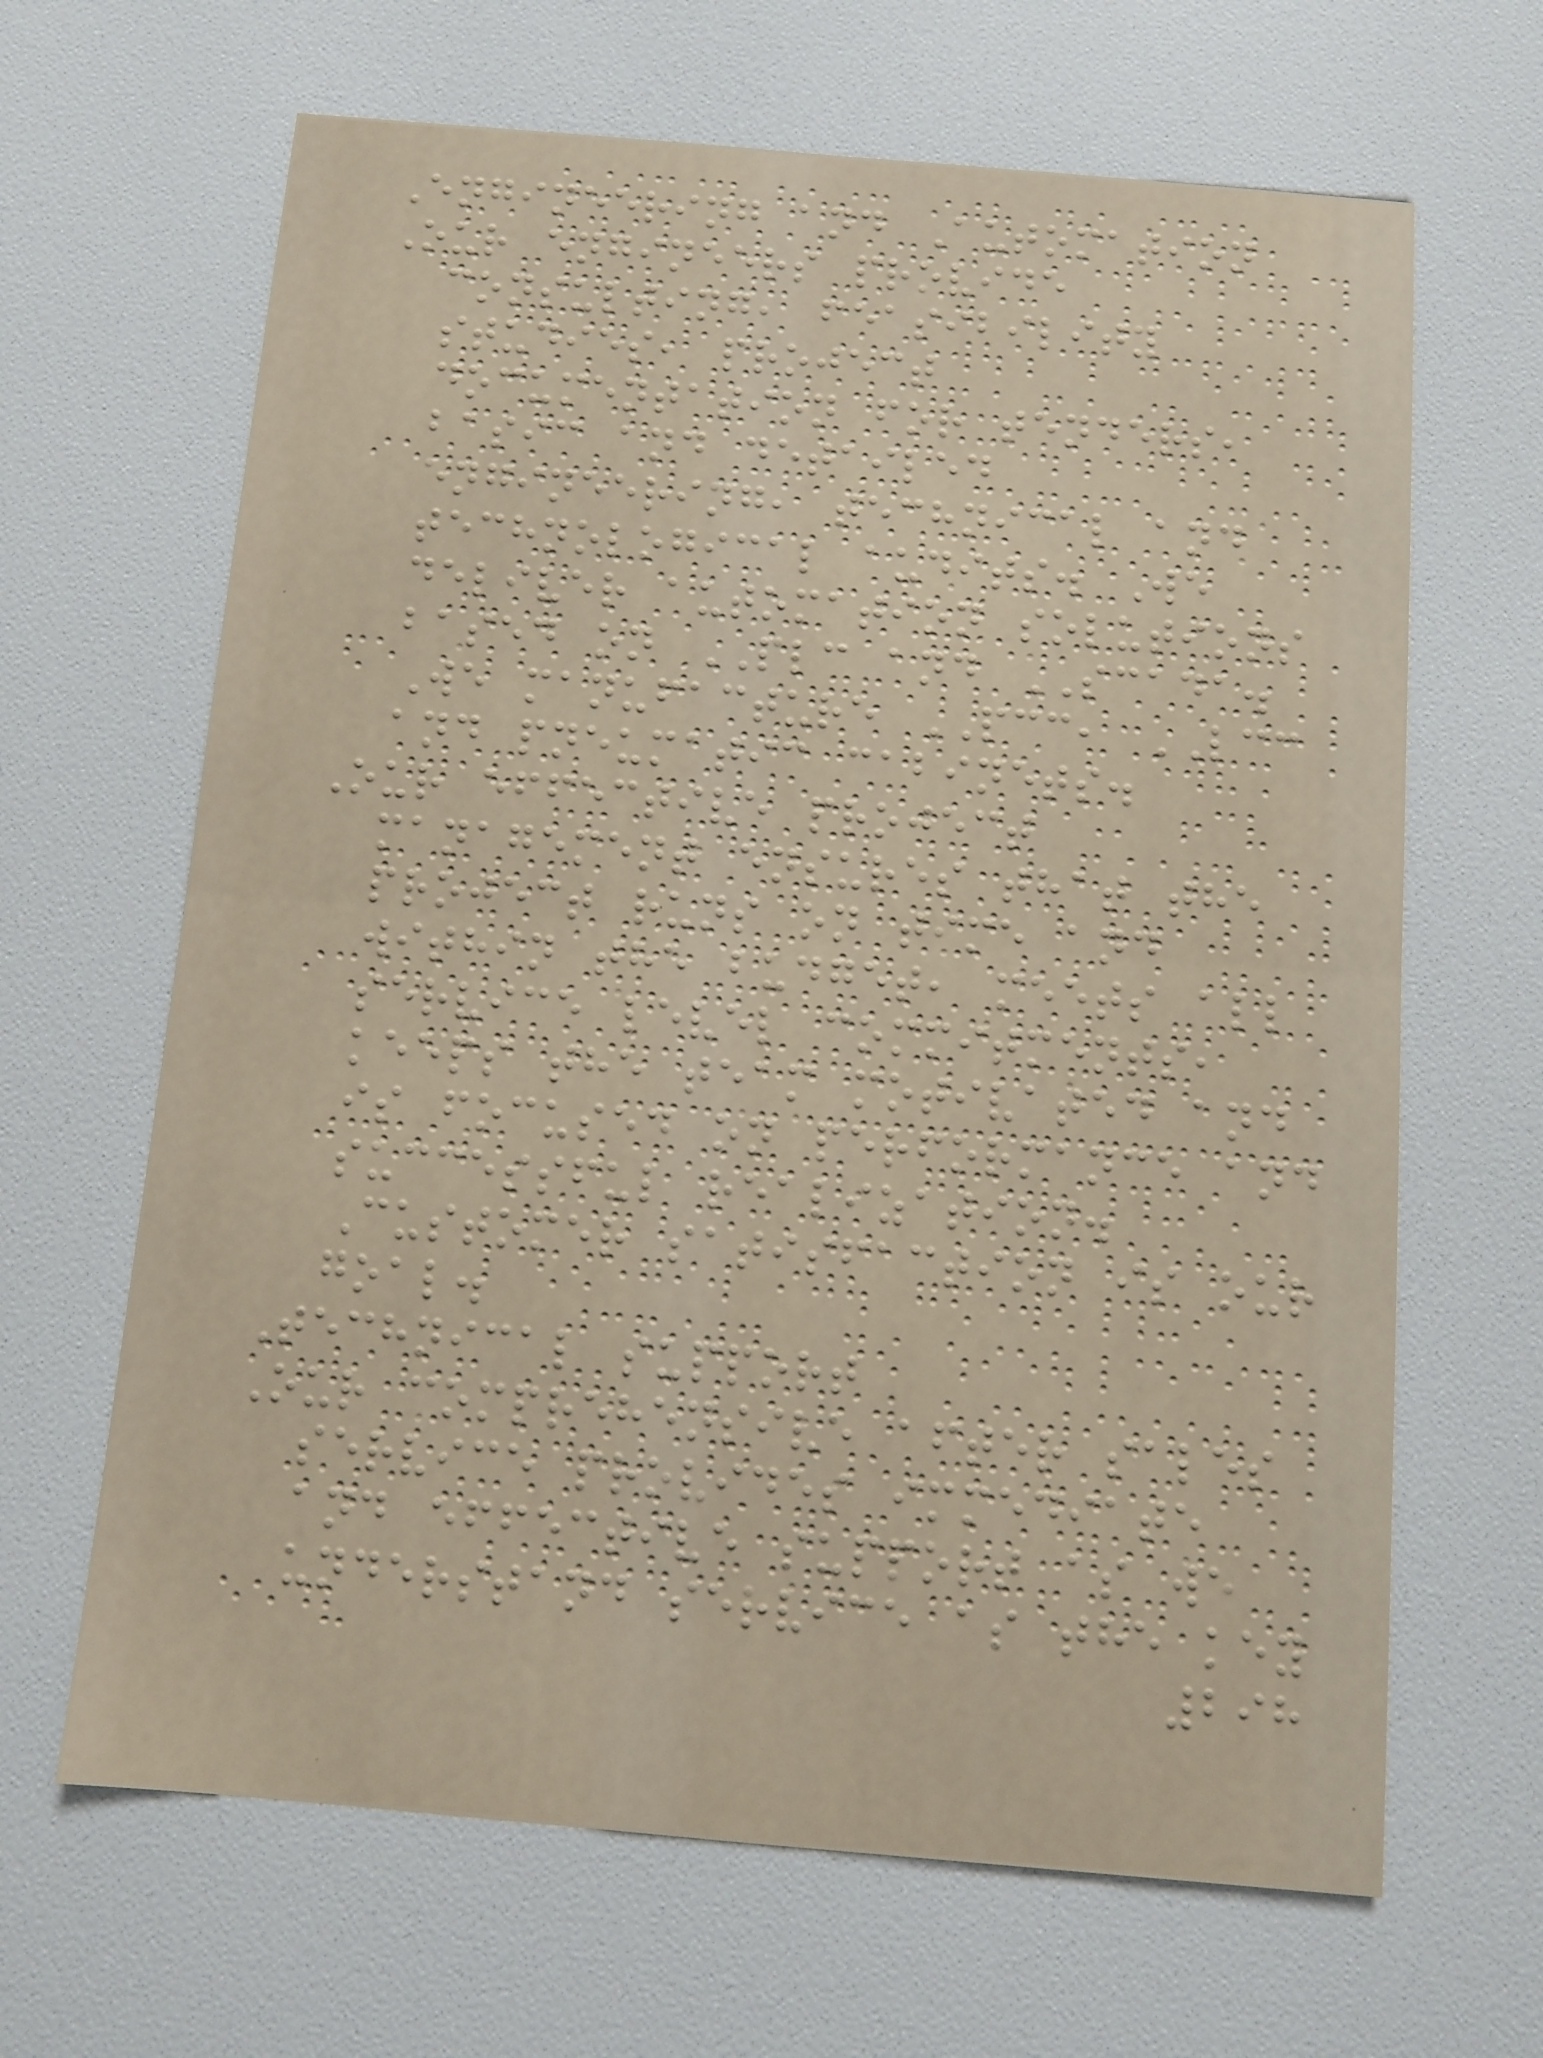Engineering and Automation
Our engineers provide
consulting, feasibility
studies, project
documentation for tenders,
basic and detailed
engineering, technical and
technological audits. We
deliver automation solutions
based on PLC and SCADA.
We manufacture PCC, LCC
and pneumatic cabinets.
Our effective project
management ensures that the
project runs on time and
within the budget, meets all
service level commitments,
keeps the team motivated and
is focused on performance and
successful realization.
Customer satisfaction is our
goal.
Technical support
Our comprehensive after sales
service provides immediate
and effective support as we
understand service as the key
298
